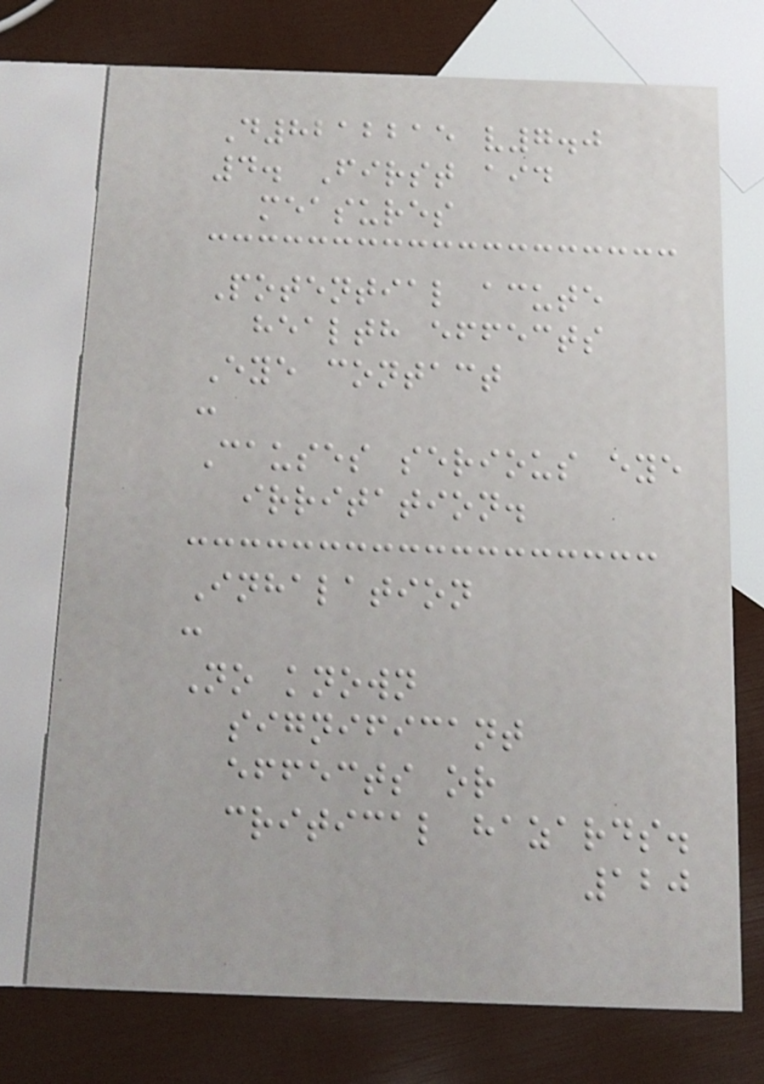D8212215 v7.0
4. First aid
measures
Potential acute
health effects
Eye contact
:
Causes serious eye
irritation.
Inhalation
:
No known
significant
effects or
critical hazards.
120
